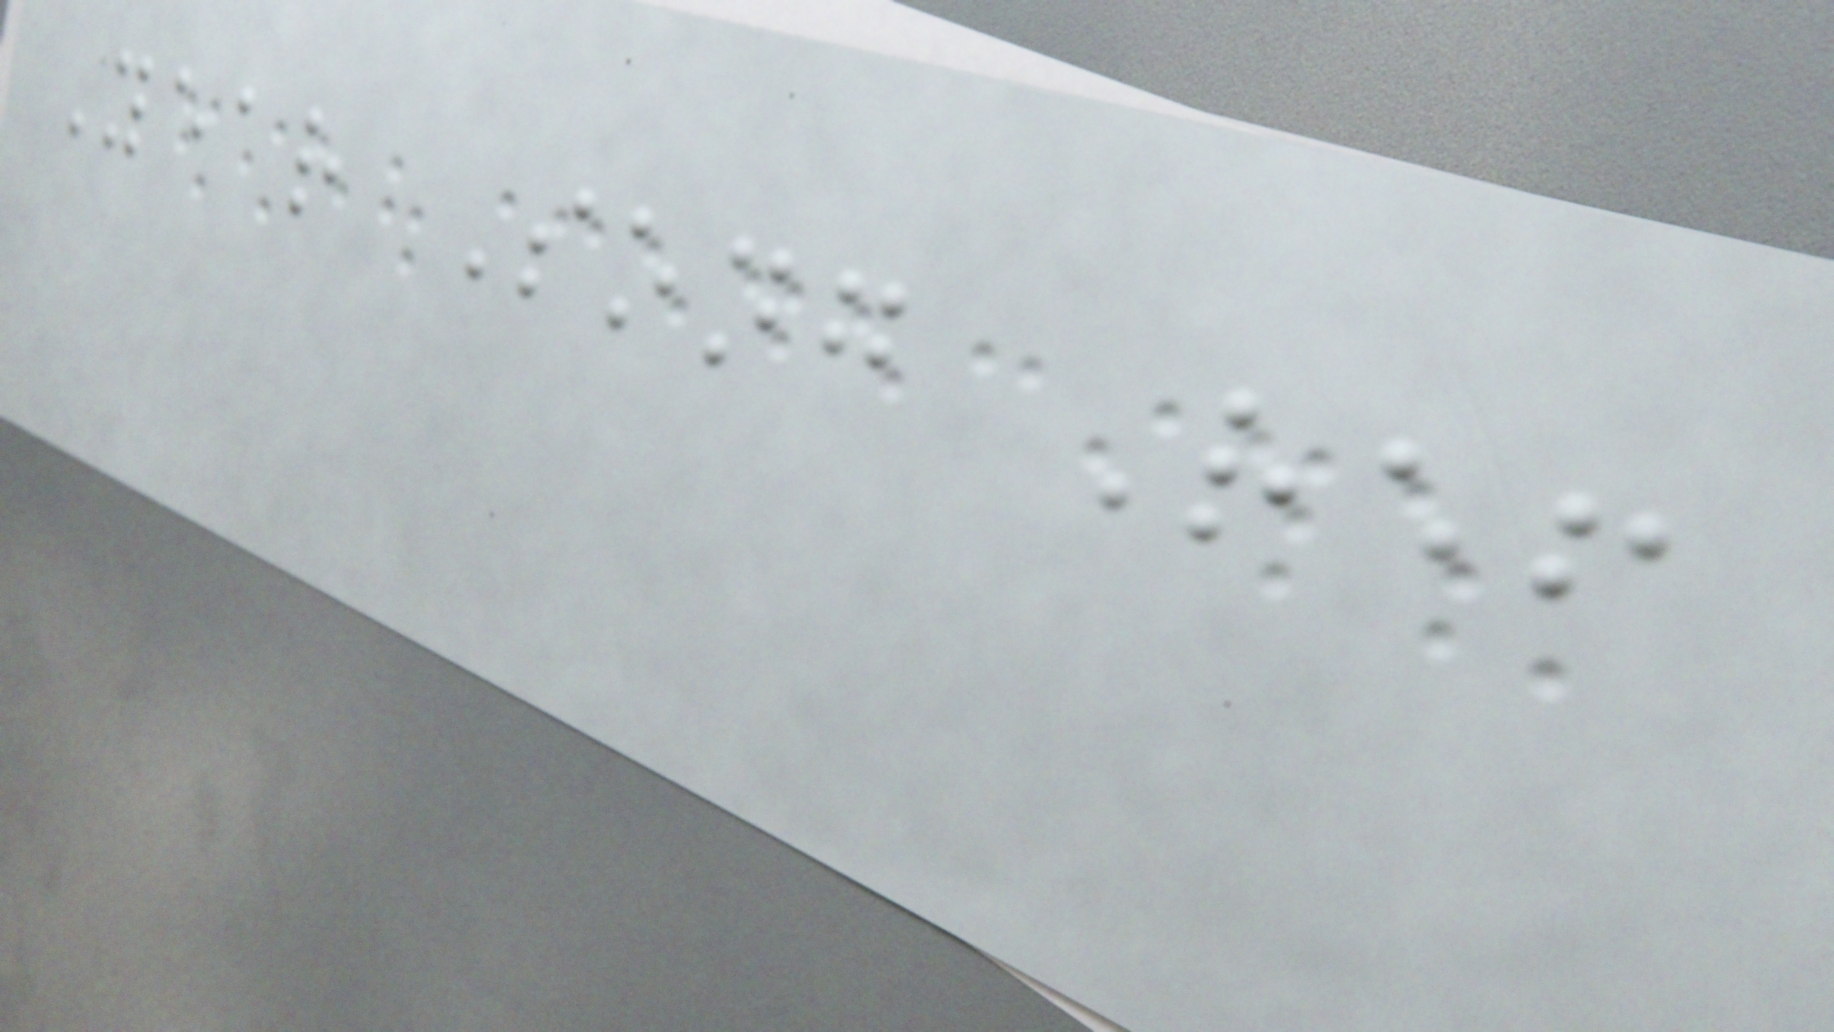Year Song Ref
